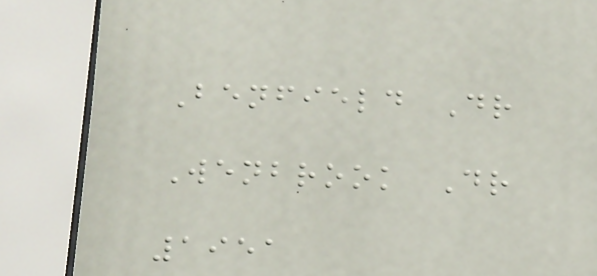Benfield Dr
Wenbrook Dr
1951
